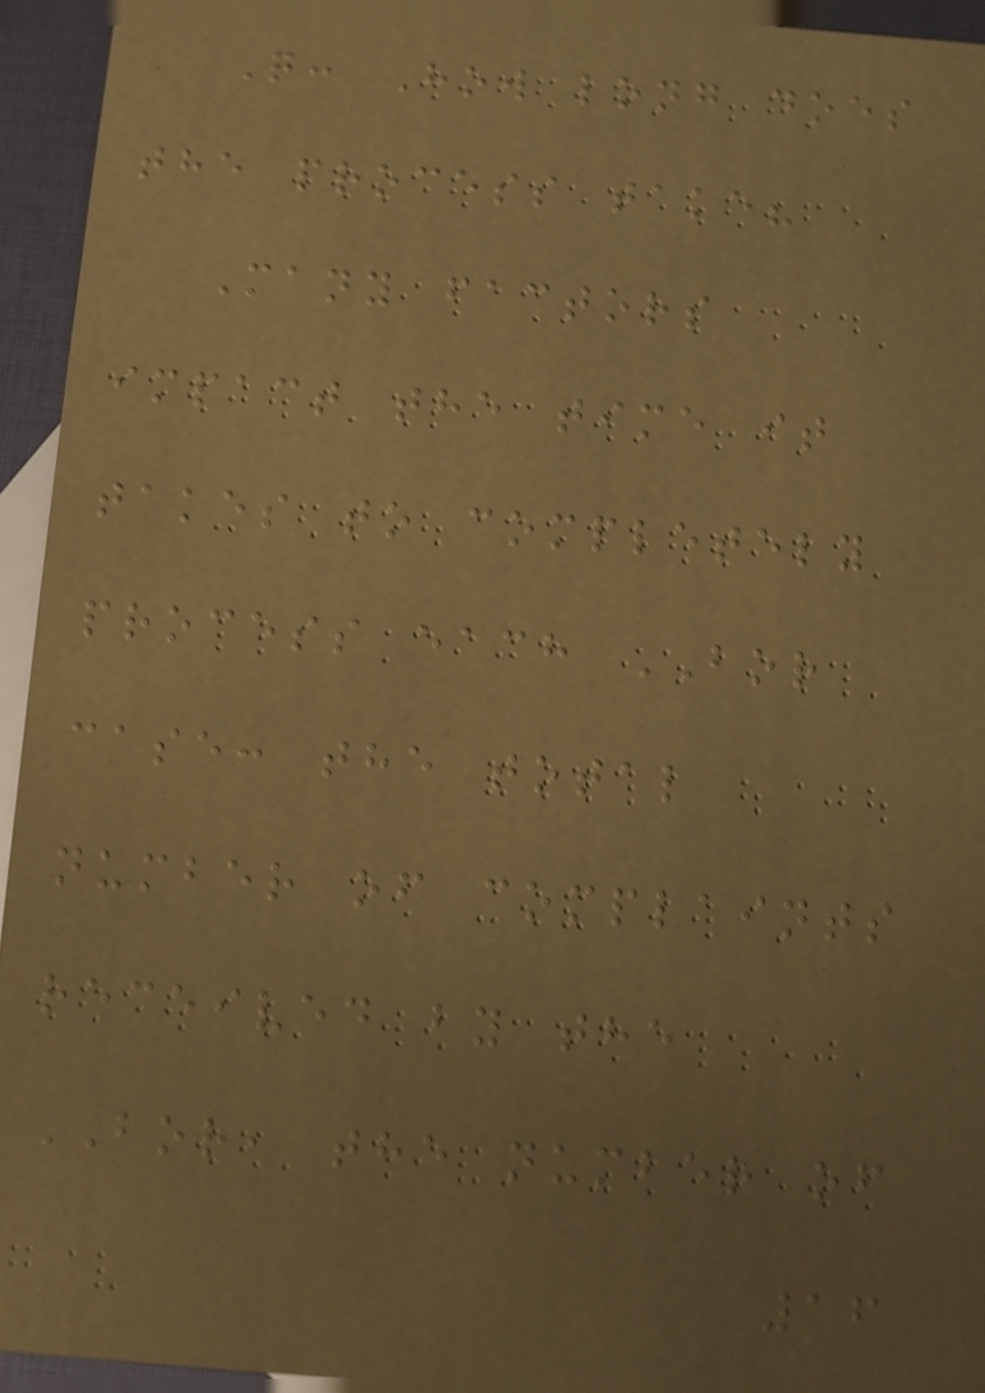Q: How long does
the process take?
Many factors
impact the time it
takes to completely
process each BOR
case: the total
number of complaints
received by the
BOR, the number of
16
